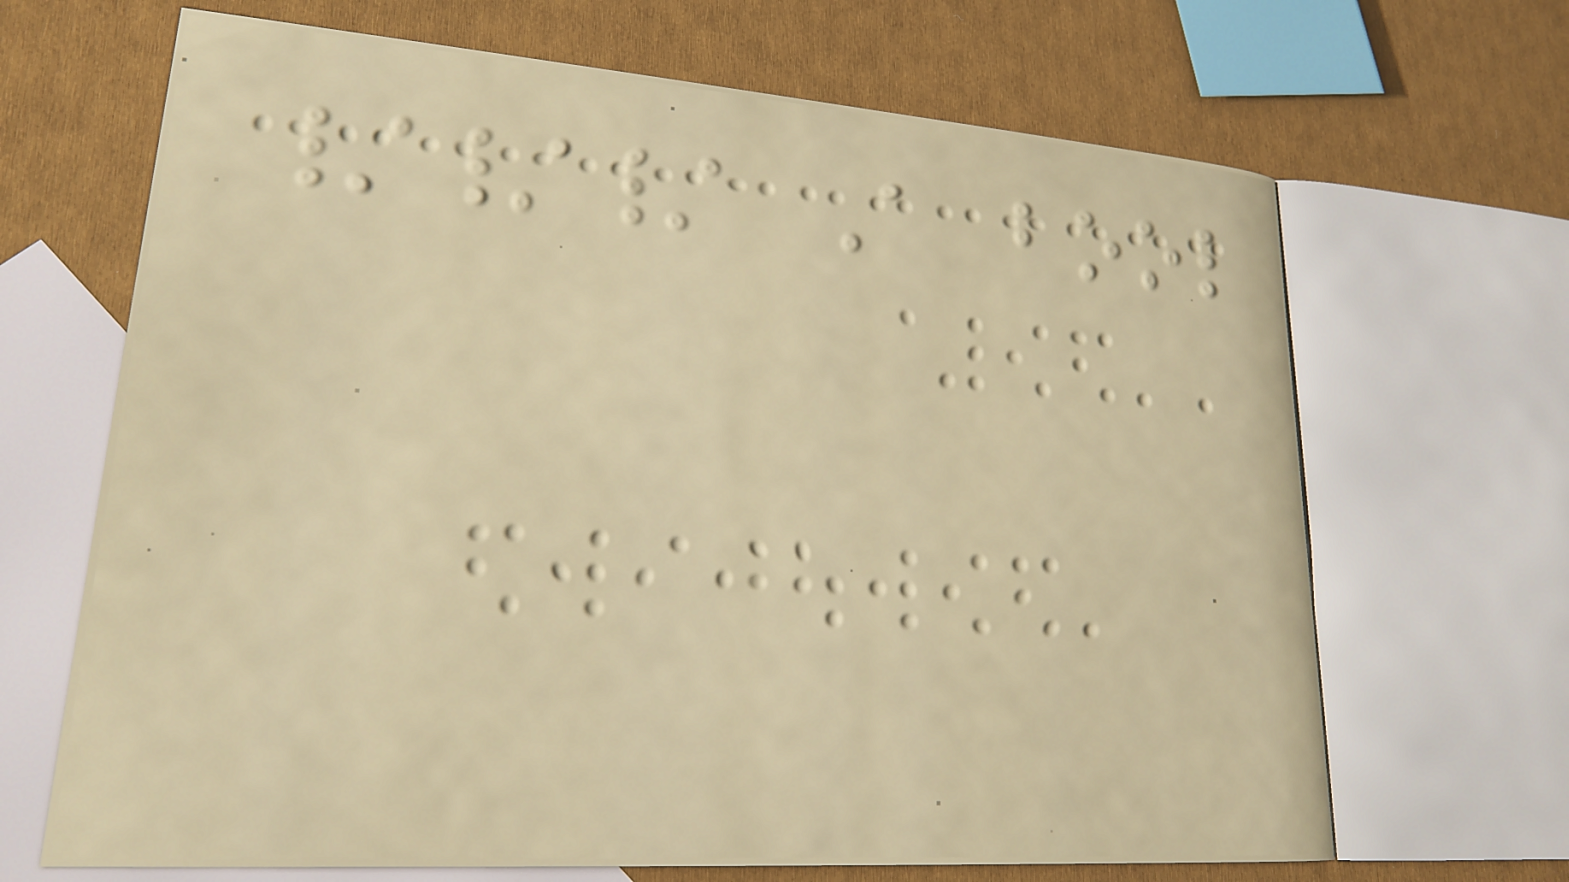/// A bool
